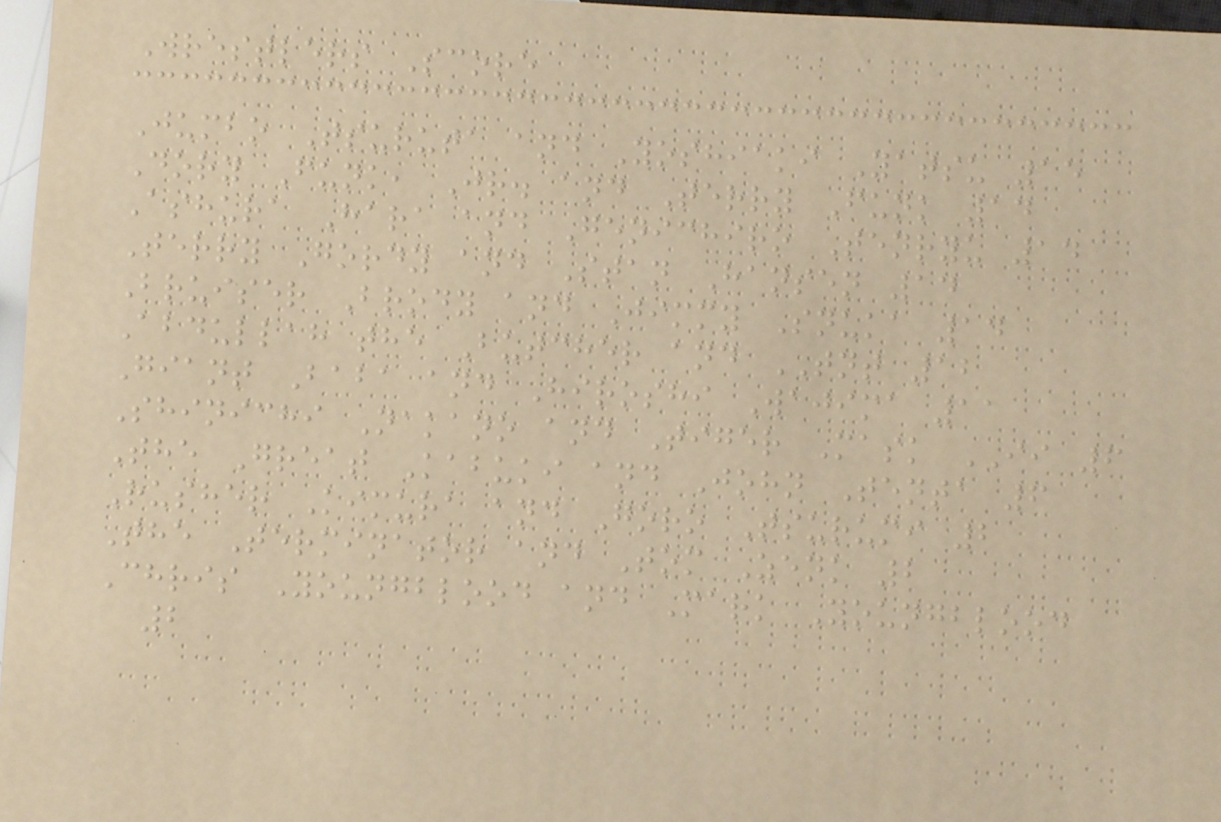Wrestlers Score
Jumbo Tsuruta and Yoshiaki Yatsu 15
Dory Funk, Jr. and Terry Funk 14
Ashura Hara and Genichiro Tenryu 14
Terry Gordy and Stan Hansen 14
Bruiser Brody and Jimmy Snuka 14
Abdullah the Butcher and TNT 12
Giant Baba and Hiroshi Wajima 11
Shinichi Nakano and Tiger Mask II 6
The Great Kabuki and John Tenta 6
Rusher Kimura and Goro Tsurumi 2
The Terminator and Tom Zenk 2
Chris Youngblood and Mark Youngblood
2
